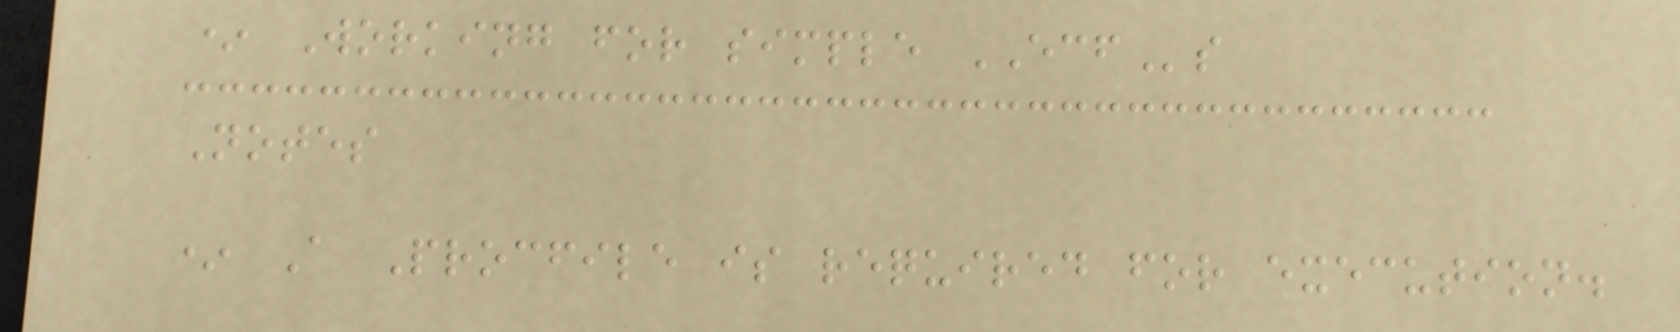* Working for simple ECFs
Notes
* A Procfile is required for execution.
